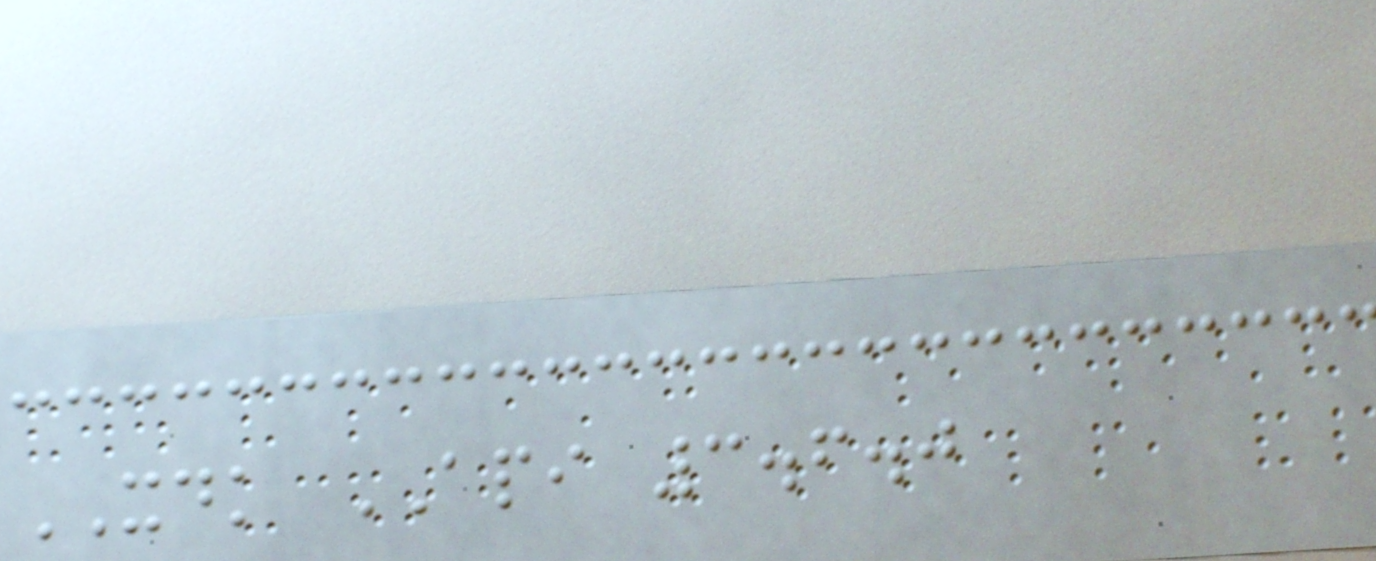XDK API 3.6.0
